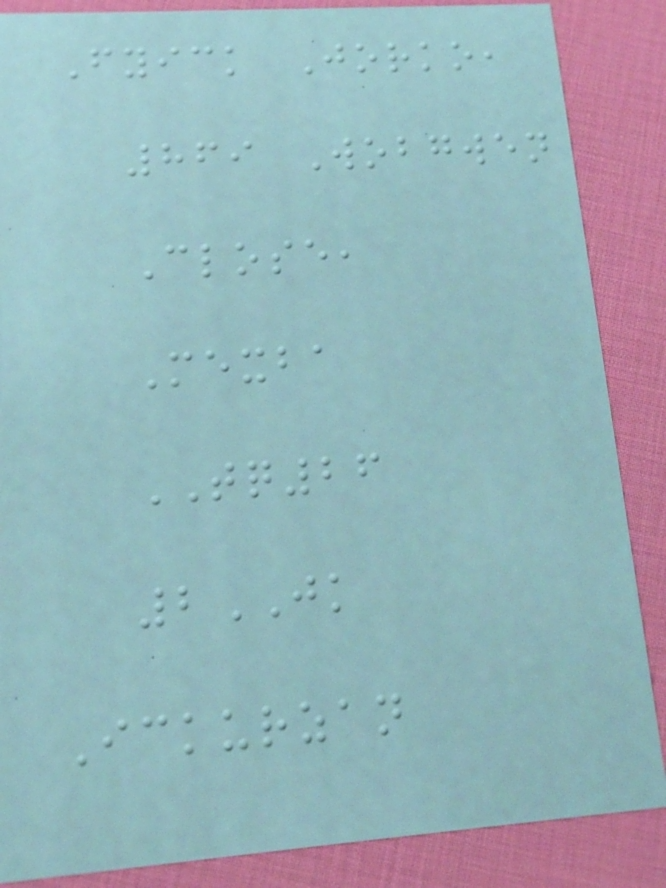Fyick Jorko,
869 Wobgwen
Close,
Mexba
TQ26
2JK
Ickurzan
